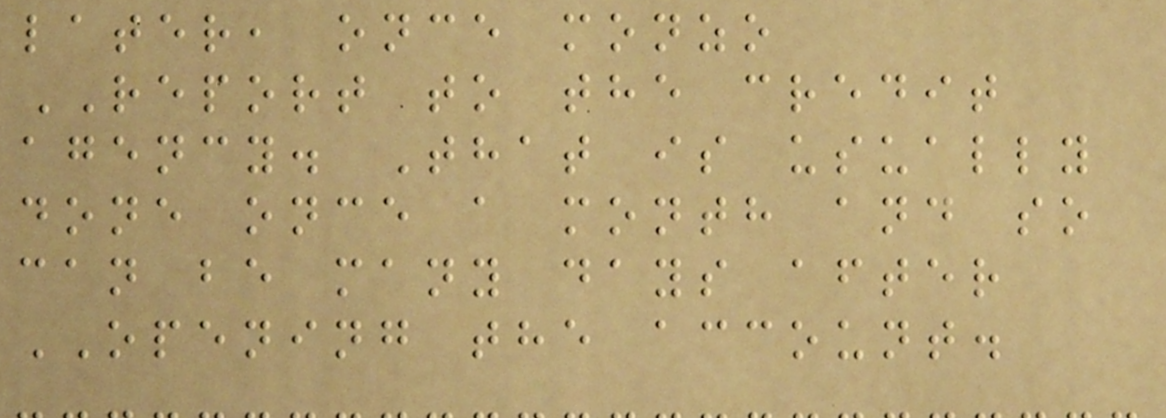later, once monzo
REPORT to the credit
agency. That is usually
done once a month and so
can be many days after
OPENING the account.
